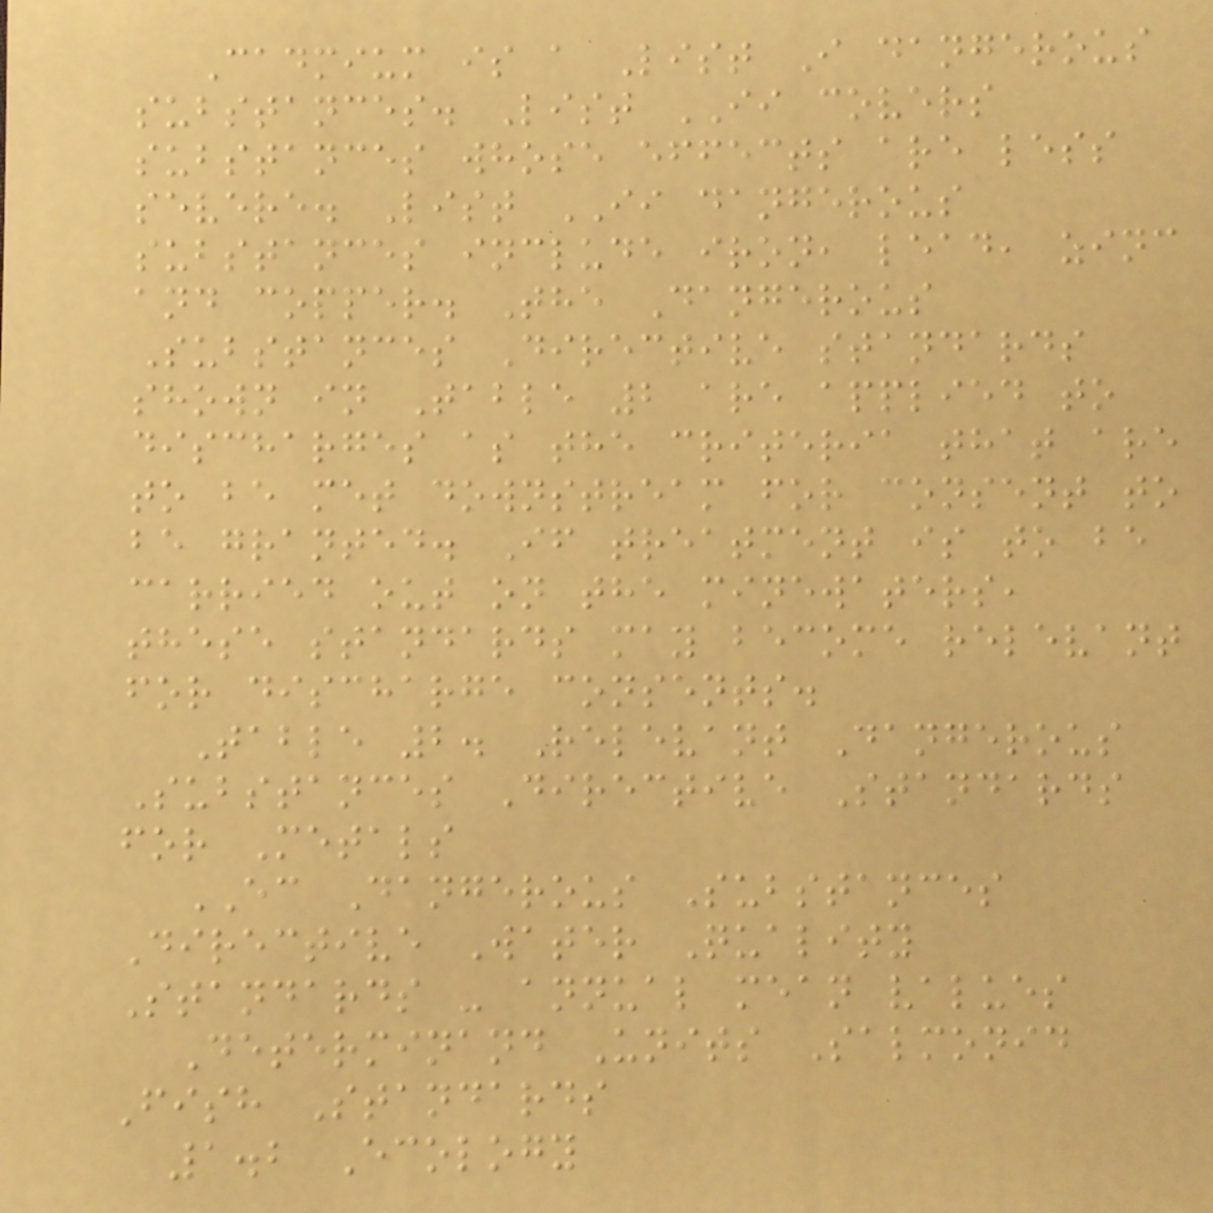Cadmium is a List I dangerous
substances. List II covers
substances whose effects are less
severe. List II dangerous
substances include iron, lead, zinc
and copper. The Dangerous
Substances Directive standards
shown in Table 2 are applied to
discharges as the criteria that are
to be met downstream for consent to
be granted. If treatment is to be
carried out on the minewaters,
these standards may become relevant
for discharge consents.
Table 2. Relevant Dangerous
Substances Directive Standards
for Metals
EC Dangerous Substances
Directive Water Quality
Standards - annual mean values
Determinand Units Salmonid
Fish Standards
1.2 Ecology
